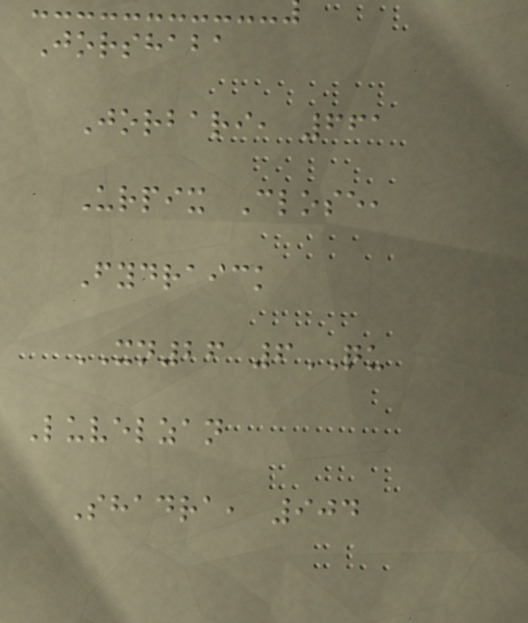Jorshaba
Jorbari, 661
Urpix Close,
Fydraick
XN26 6QU
Luvelzan
Shadra, 904
